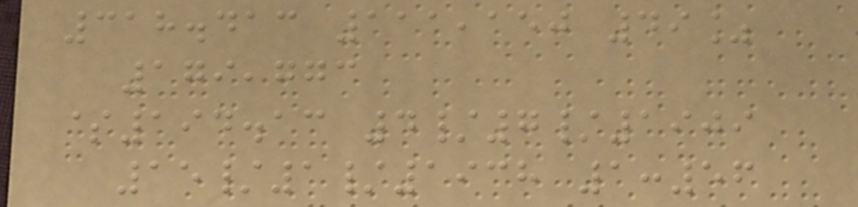318.413 111,150 49%
179,773
$194.13 4/7/1909
15/1/1938 1:56
